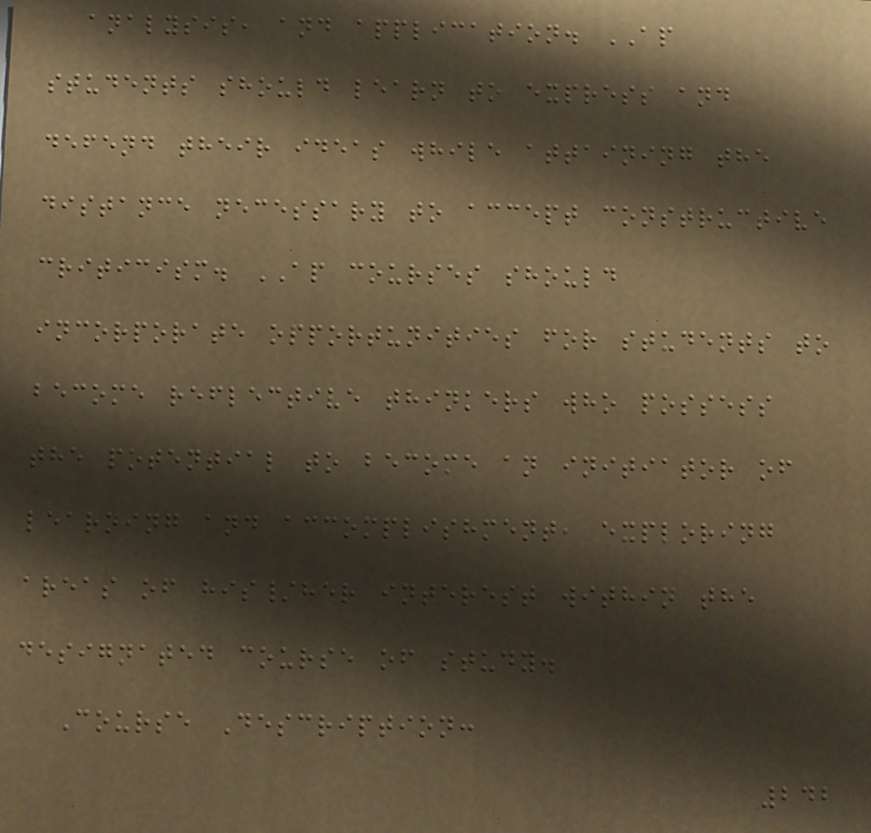analysis, and application. AP
students should learn to express and
defend their ideas while attaining the
distance necessary to accept constructive
criticism. AP courses should
incorporate opportunities for students to
become reflective thinkers who possess
the potential to become an initiator of
learning and accomplishment, exploring
areas of his/her interest within the
designated course of study.
Course Description:
242
